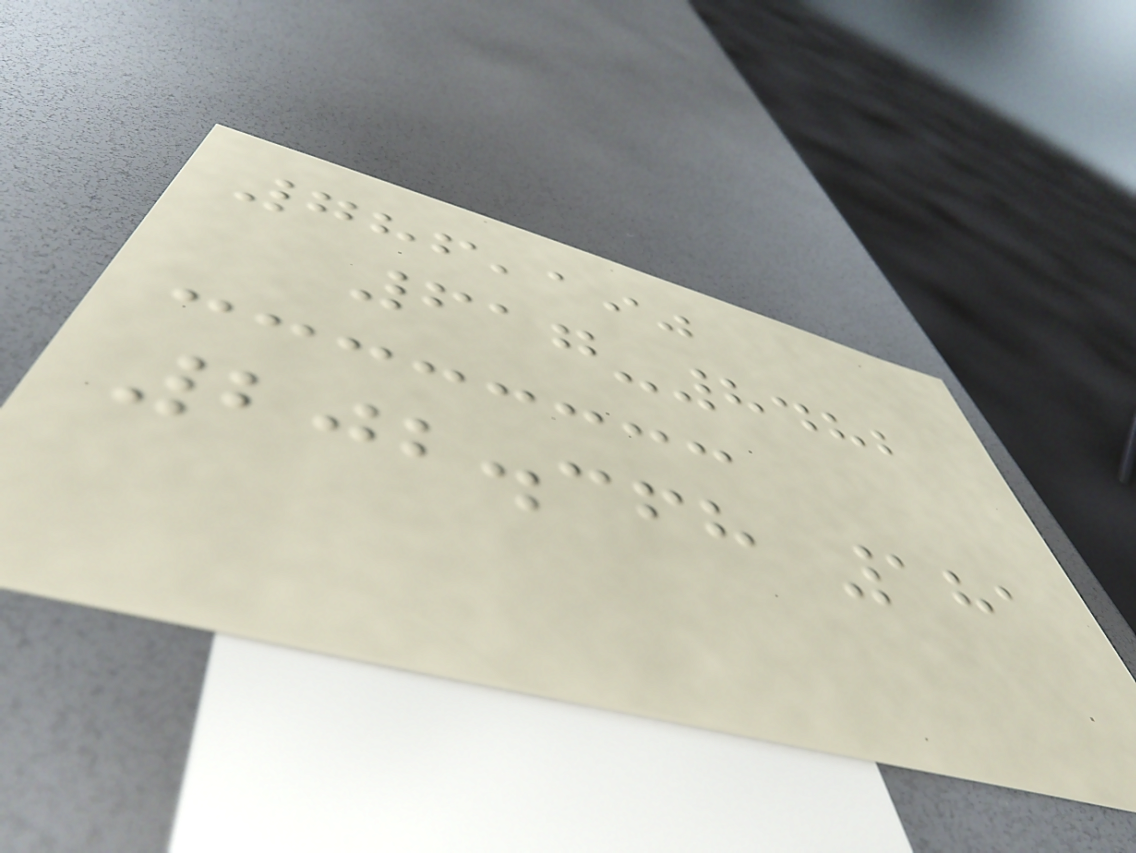786,190
617-8482
202.368 181
